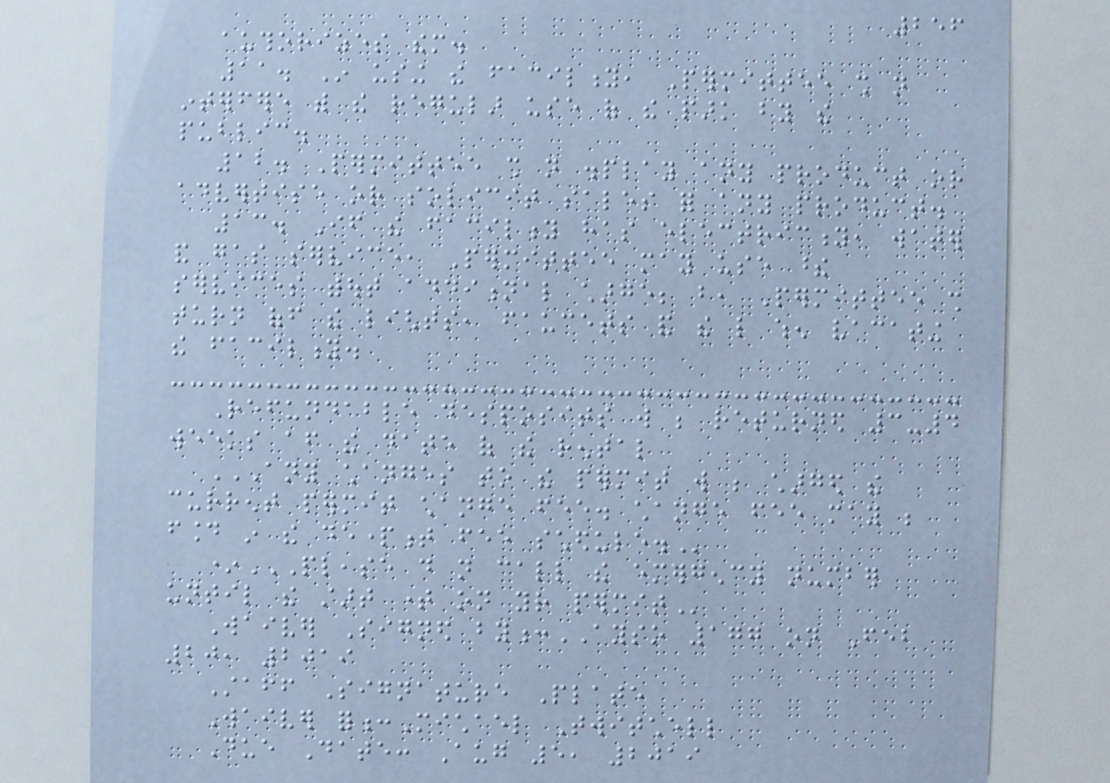256
authorizes them.
11. In using the facility, Permittee shall not
interfere with the regular use of the park by the
public.
12. Permittee shall not display any product or
advertise or solicit sales for any product.
13. If the facility has electricity, water
and gas service, Permittee may use these
services without additional charge; but, Permittee shall
turn off the lights, faucets and the like when vacating
the facility.
Refundable desposits will be returned 3-4
weeks after the date of the rental
ANY CHANGES TO THE PERMIT WILL BE CHARGED THE
CURRENT PERMIT CHANGE FEE. CHANGE FEE MAY BE
FOUND IN THE DEPARTMENT FEE SCHEDULE.
*PLEASE DO NOT CALL THE EMERGENCY NUMBER
UNTIL THE START TIME ON YOUR PERMIT
Waiver Signed by:AYSO 177 on Feb
20, 2019
Staff Signature Plate
Waiver for:Michael Twitchell
Due Date: Aug 5, 2019
